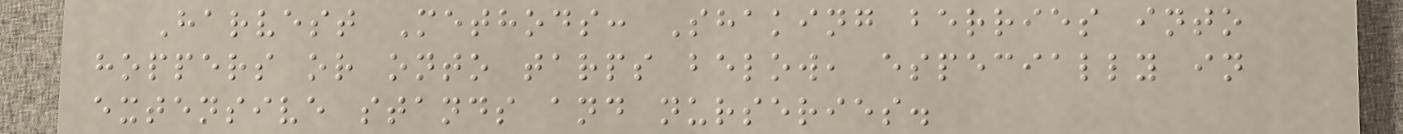Harvest Methods: Shaking berries into
hoppers or onto tarps below, especially in
extensive stands and nurseries.
